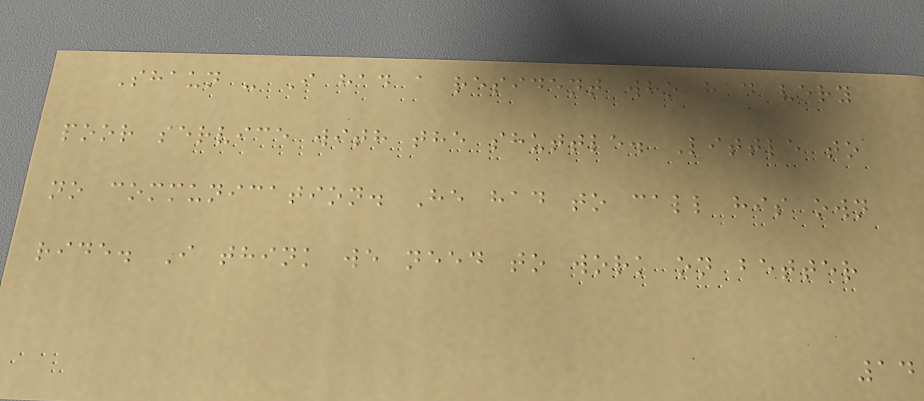Shaun - I had a resident who had very
poor service with the shuttle. Little to
no communication. He had to call his own
ride. I think we need to work on better
14
